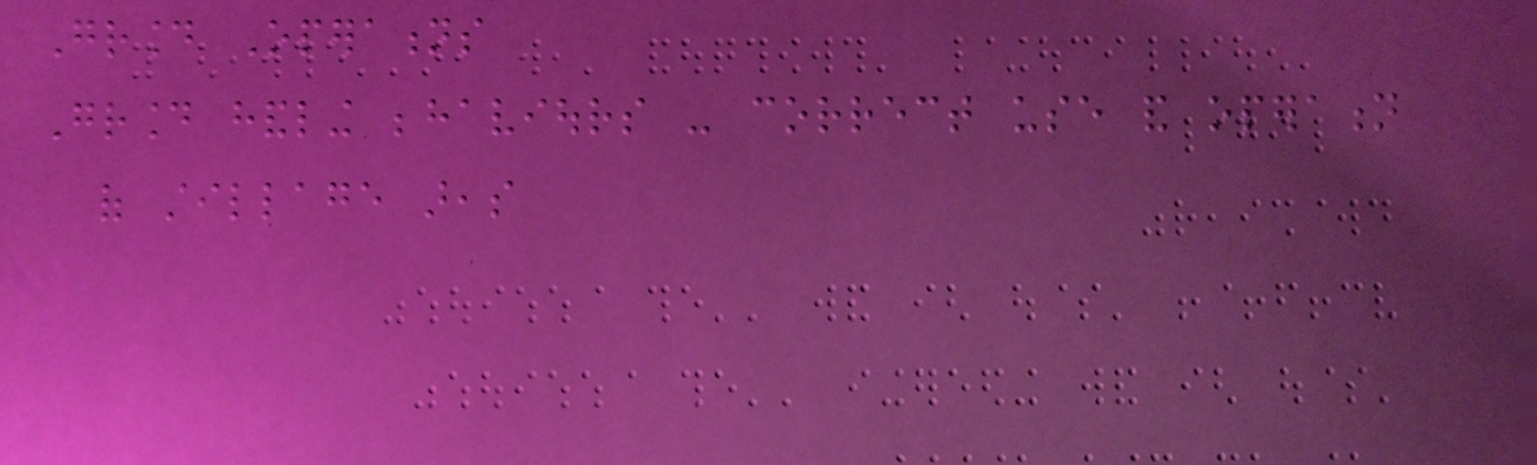Ground Operations
Ground handling behaviours - correct use and operation
of stillage areas
